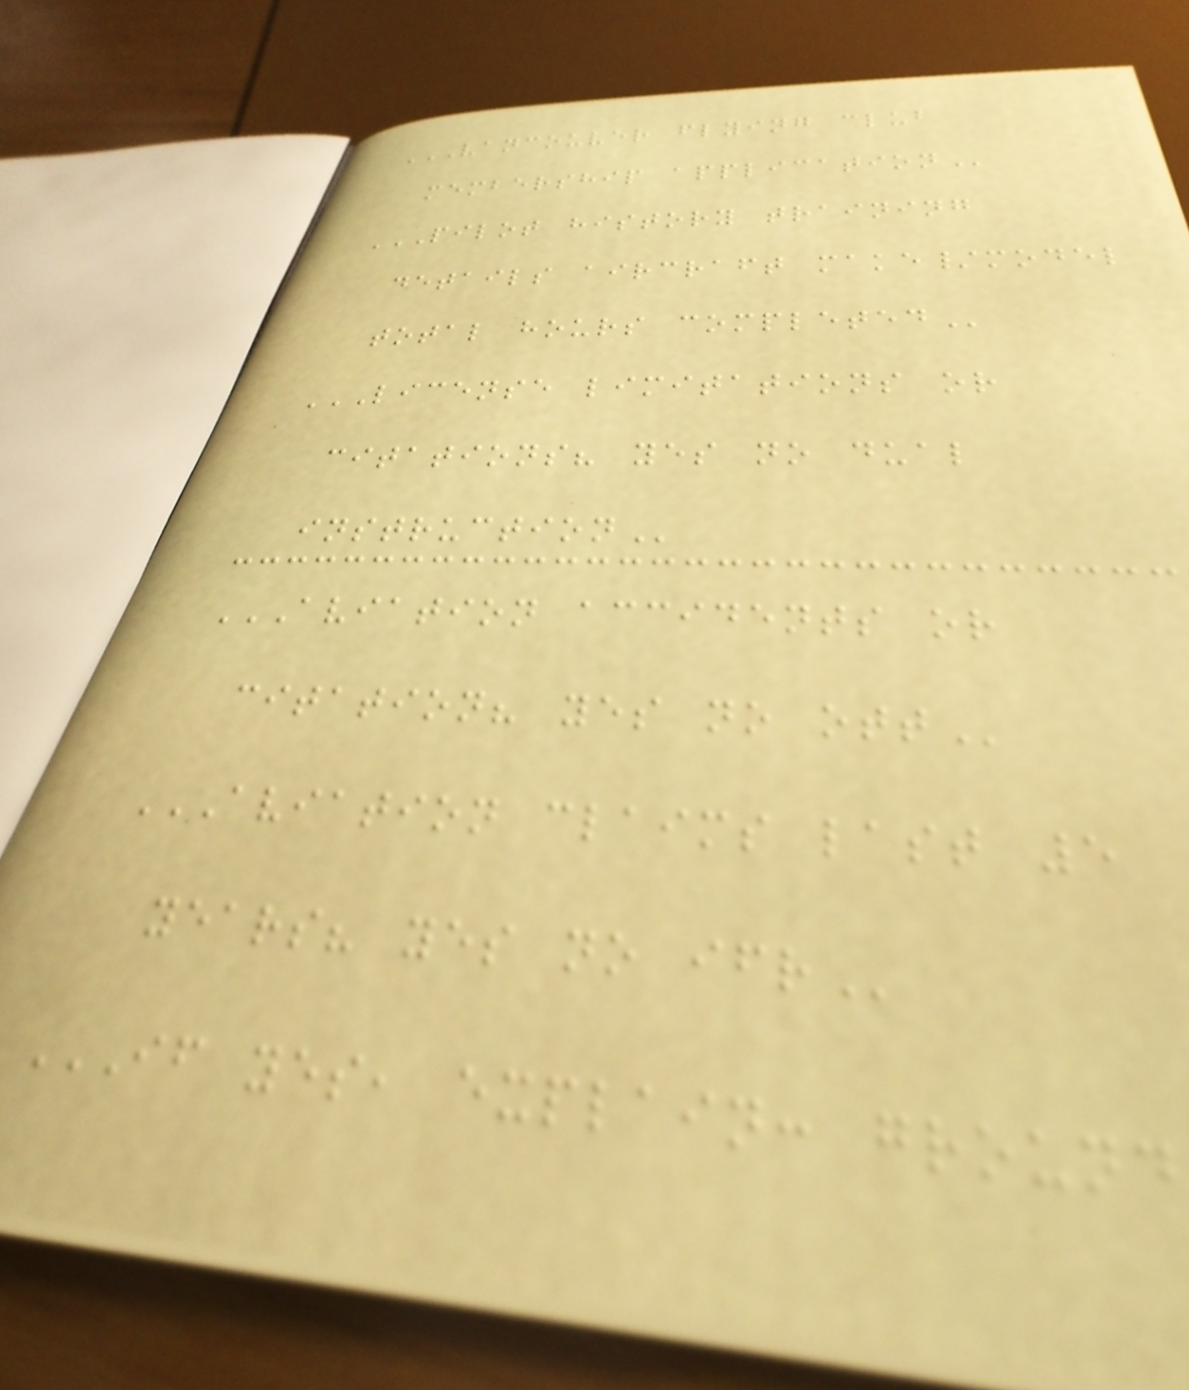VANCOUVER FLYING CLUB
MEMBERSHIP APPLICATION
PILOT HISTORY TRAINING
DETAILS AIRCRAFT MAKE/MODEL
TOTAL HOURS COMPLETED
LICENSE LIMITATIONS OR
CITATIONS? YES NO DUAL
INSTRUCTION
AVIATION ACCIDENTS OR
CITATION? YES NO OTT
AVIATION CLAIMS LAST 5
YEARS? YES NO IFR
IF YES, EXPLAIN: GROUND
